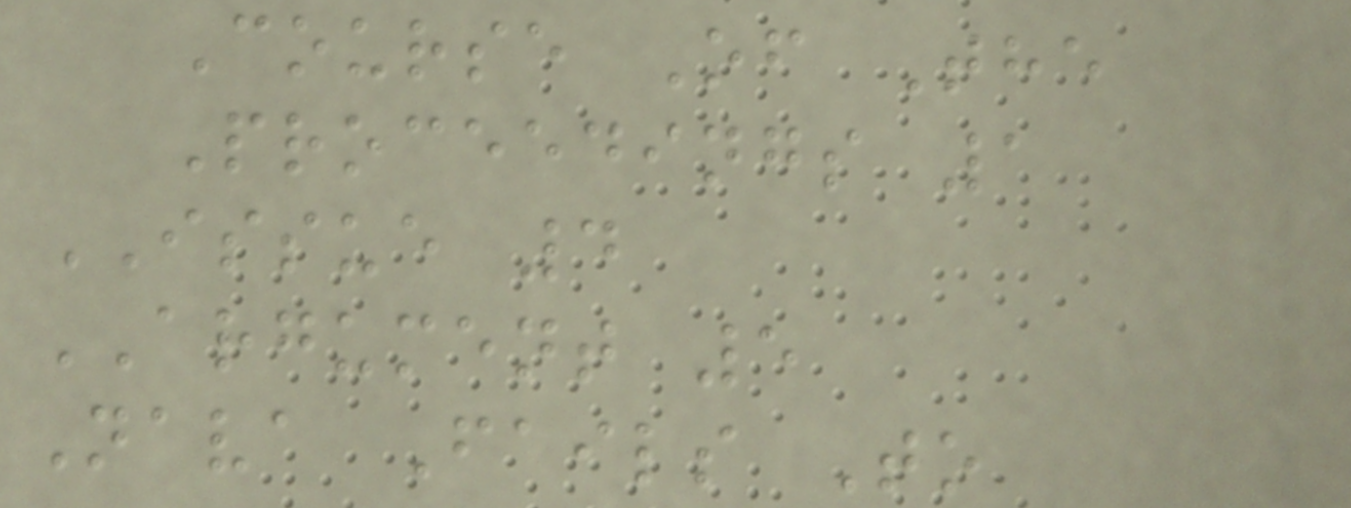Course Of The
Proceedings 1
ISSUE 4
ARGUMENT 5
Nava Fails To
